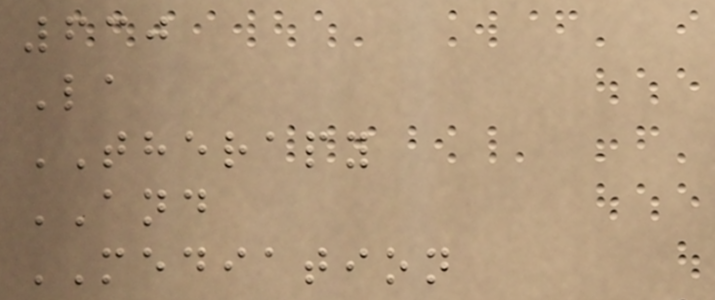630
La
THERAPY
AND
MEDIATION
